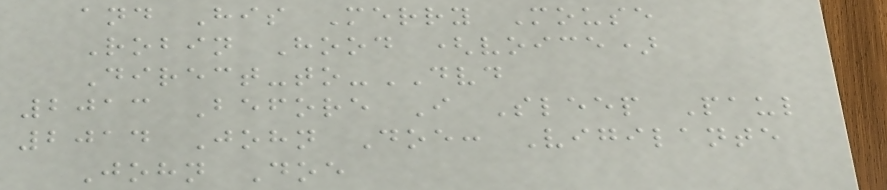and His Merry Mouse
Robin Hood (voice)
Direct-to-DVD
2013 Before I Sleep Paul
2014 John Doe: Vigilante
John Doe
